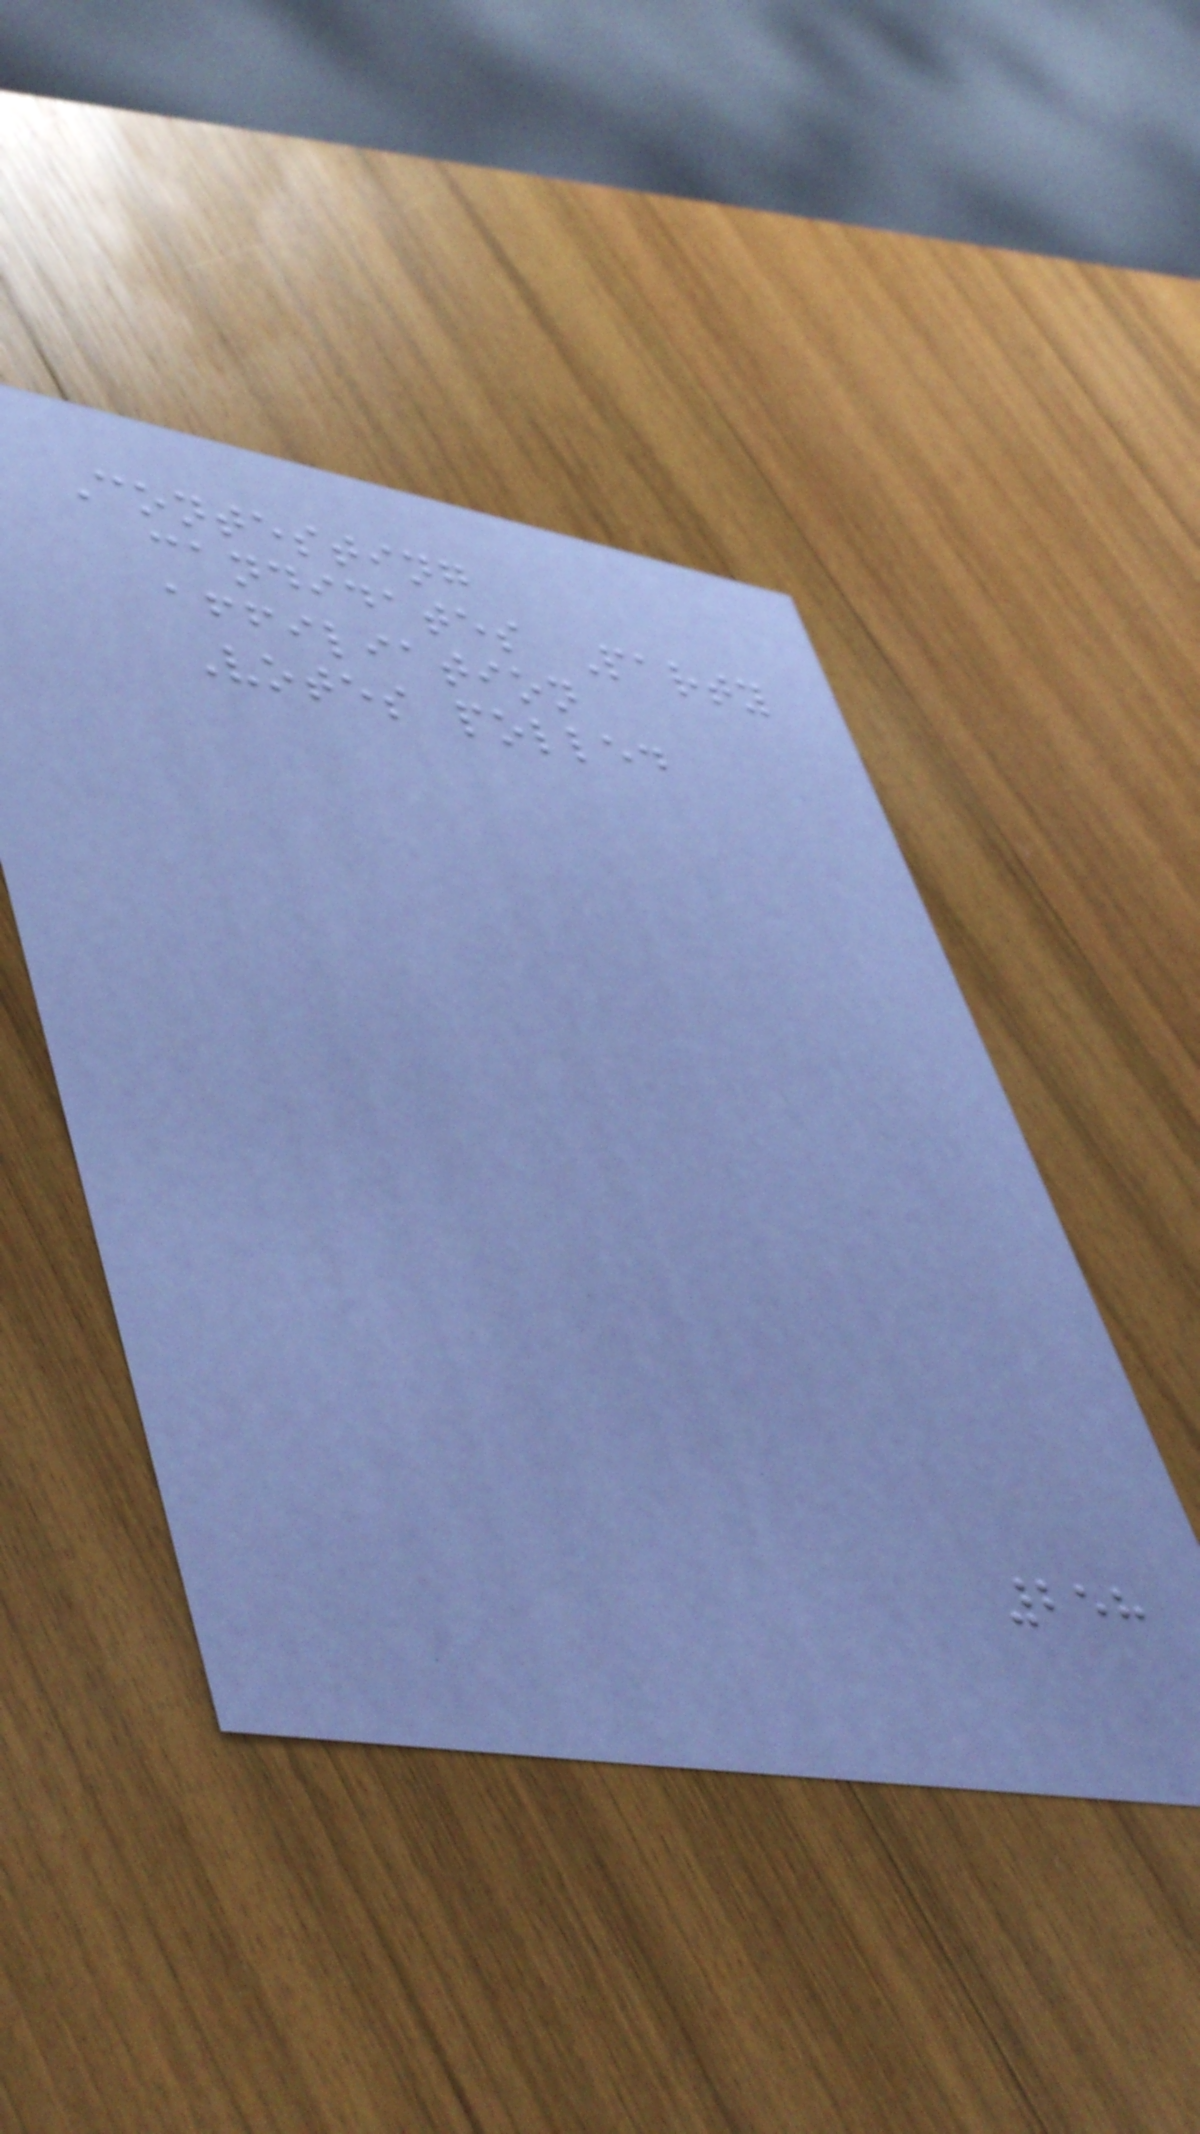Contesting
candidates Party
affiliation
Votes polled
258
